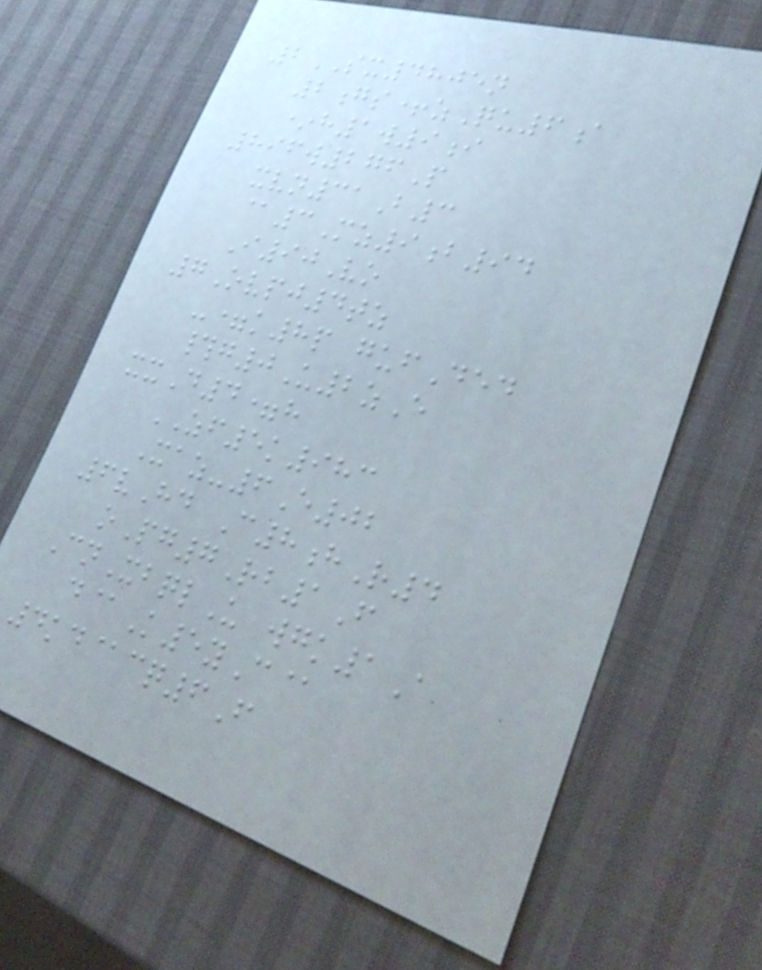2SX4805n
2gs+zQu6a
*h1w9i
896w276P
xvn31B3
@3Mz9b94
I90Vo
7Ovpj4tz
-=k8p gufDed
#g0U2zE
xxD4=h
ZF5k983
Xaz-6E02
6vHd C8hR4
oPg7Rb1F
CnXbqlU wgk1A
d@K5yC@
4kd@cq6F
